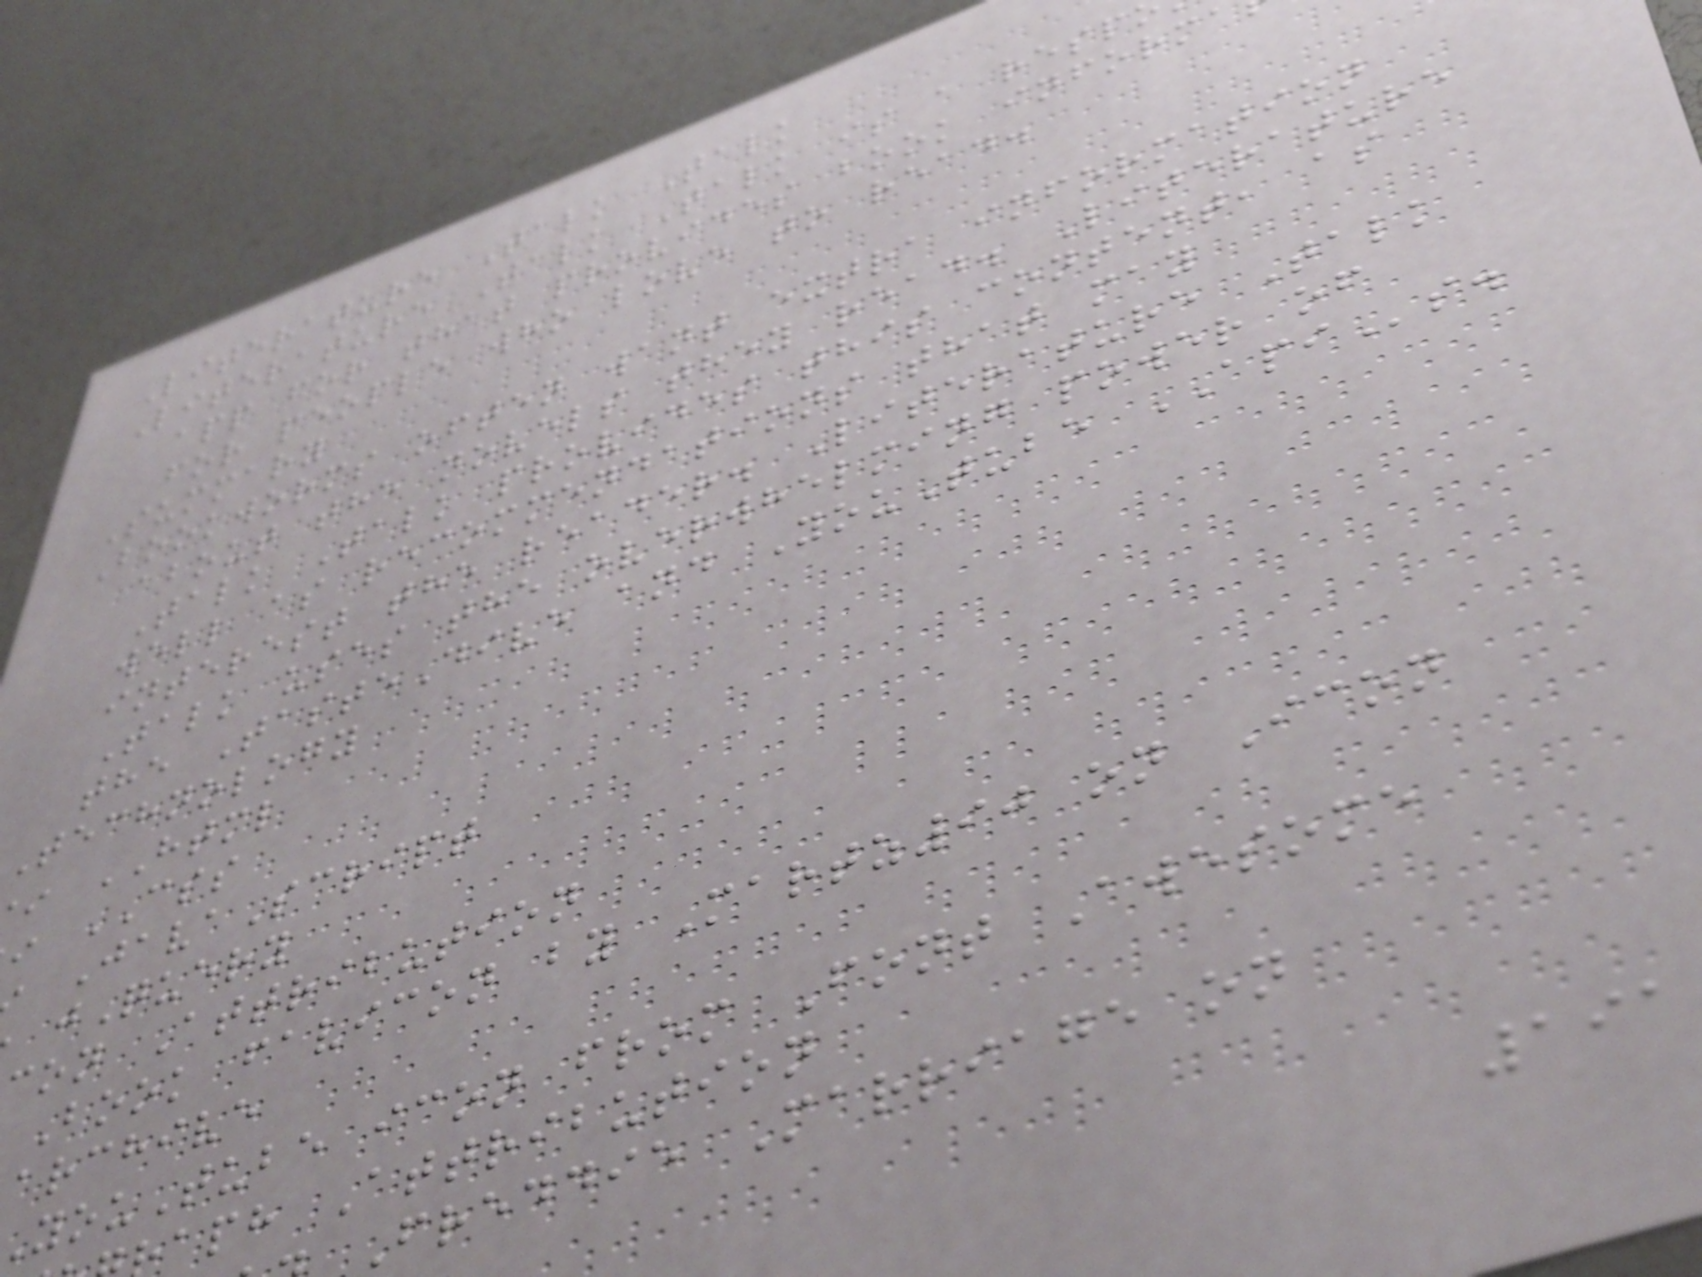Literature Talk Talk
Literature Talk Talk is a resp
app for that provides book inform
for people who love to read.
Summary
Bookworms often want extra information
about the novels they read. Literature
Talk Talk provides this content, as
well as recommendations that may
interest the reader. Literature Talk
Talk uses the overwhelming power of
the TasteDive and YouTube APIs.
Technology
HTML
CSS
JavaScript
jQuery
con Attribution
Book favicon by Martz90 on Icon
archive
ouTube icon from Font Awesome
aph Attribution
Freddie Marriage on
191
